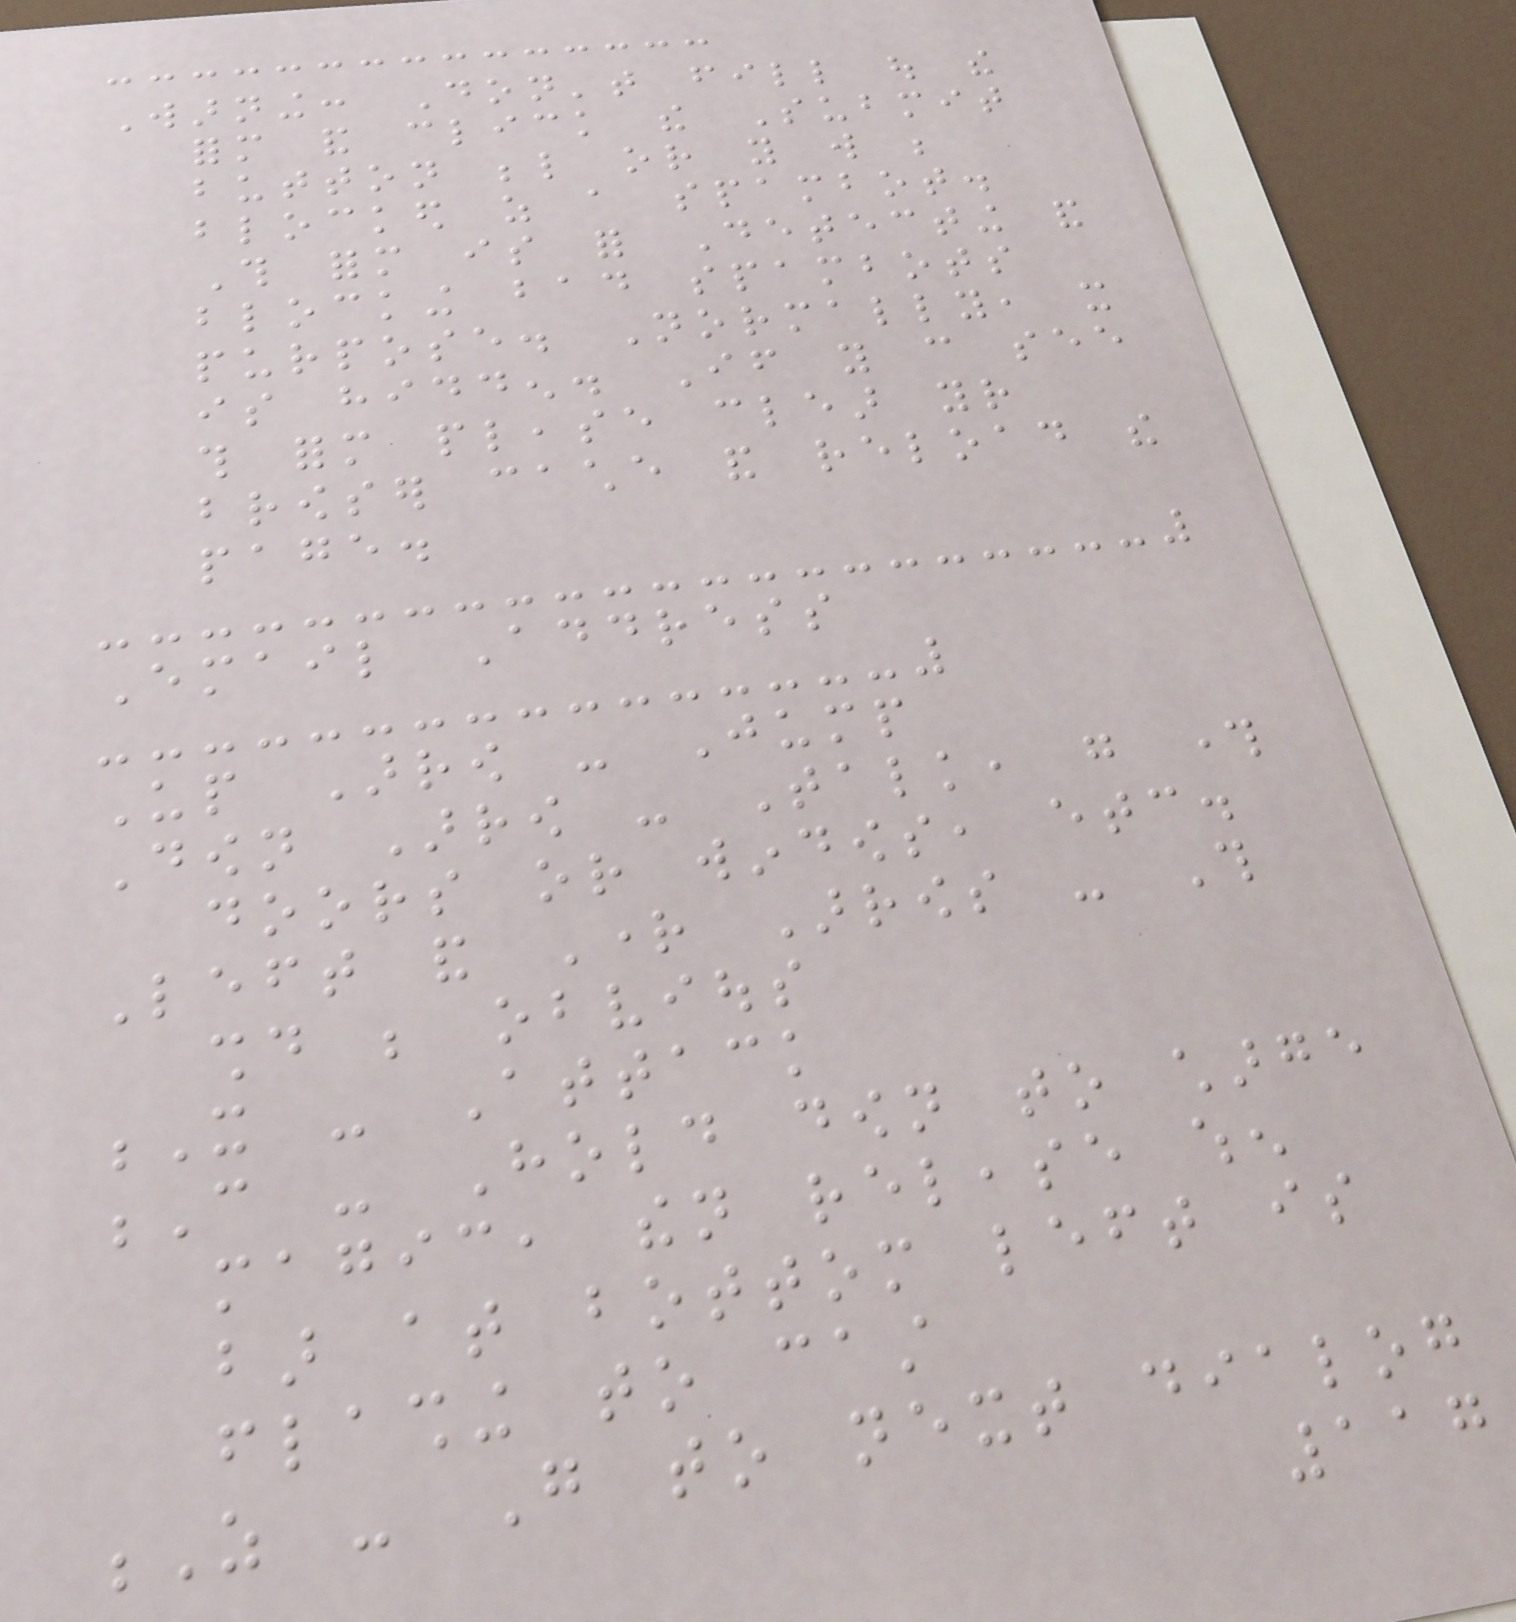Warning: Don't fill out the
form and click the Submit
button below or you will be
blocked as a spambot.
This form is for Detecting and
blocking bad spambots
purpose. Normally, it
is hidden. If you can see
this form please clear your
browser cache and reload the
page.
Email Address
Up Arrow - Jump
Down Arrow - Talk, go through
doors or windows, etc.
Left and Right Arrows - This
should be obvious
X - Attack
C - Hold down to charge
magic, then release when
bar at bottom left is
flashing to cast
Z - Go to next dialog
117
